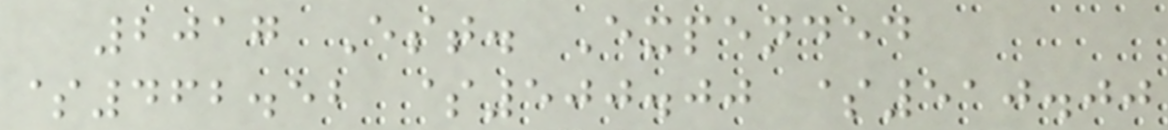2017 Est. Expended
$462.52 $500.00 $510.00
